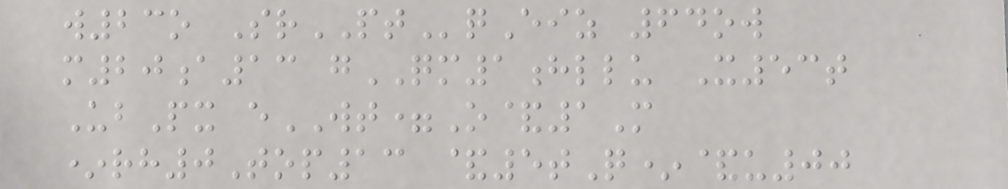w23o SrPTqEiz 64ow
m20a13 gQM1hllu X53t
UbPx eWT=O&1M
*rh0Top13 &5tQ*&u00
